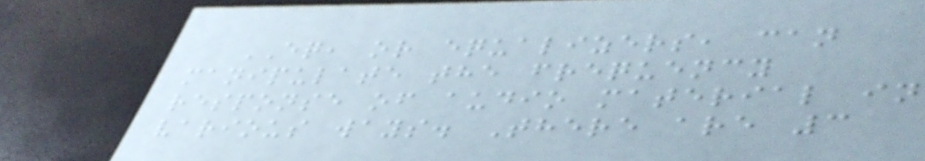EQ, or equalizers, can
manipulate the frequency
response of audio material in
various ways. There are 3
